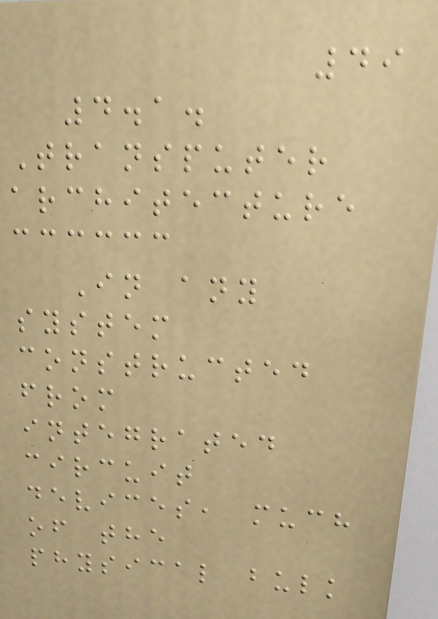49
4.1.
Transputer
architecture
In any
system
constructed
from
integrated
circuit
devices, much
of the
physical bulk
